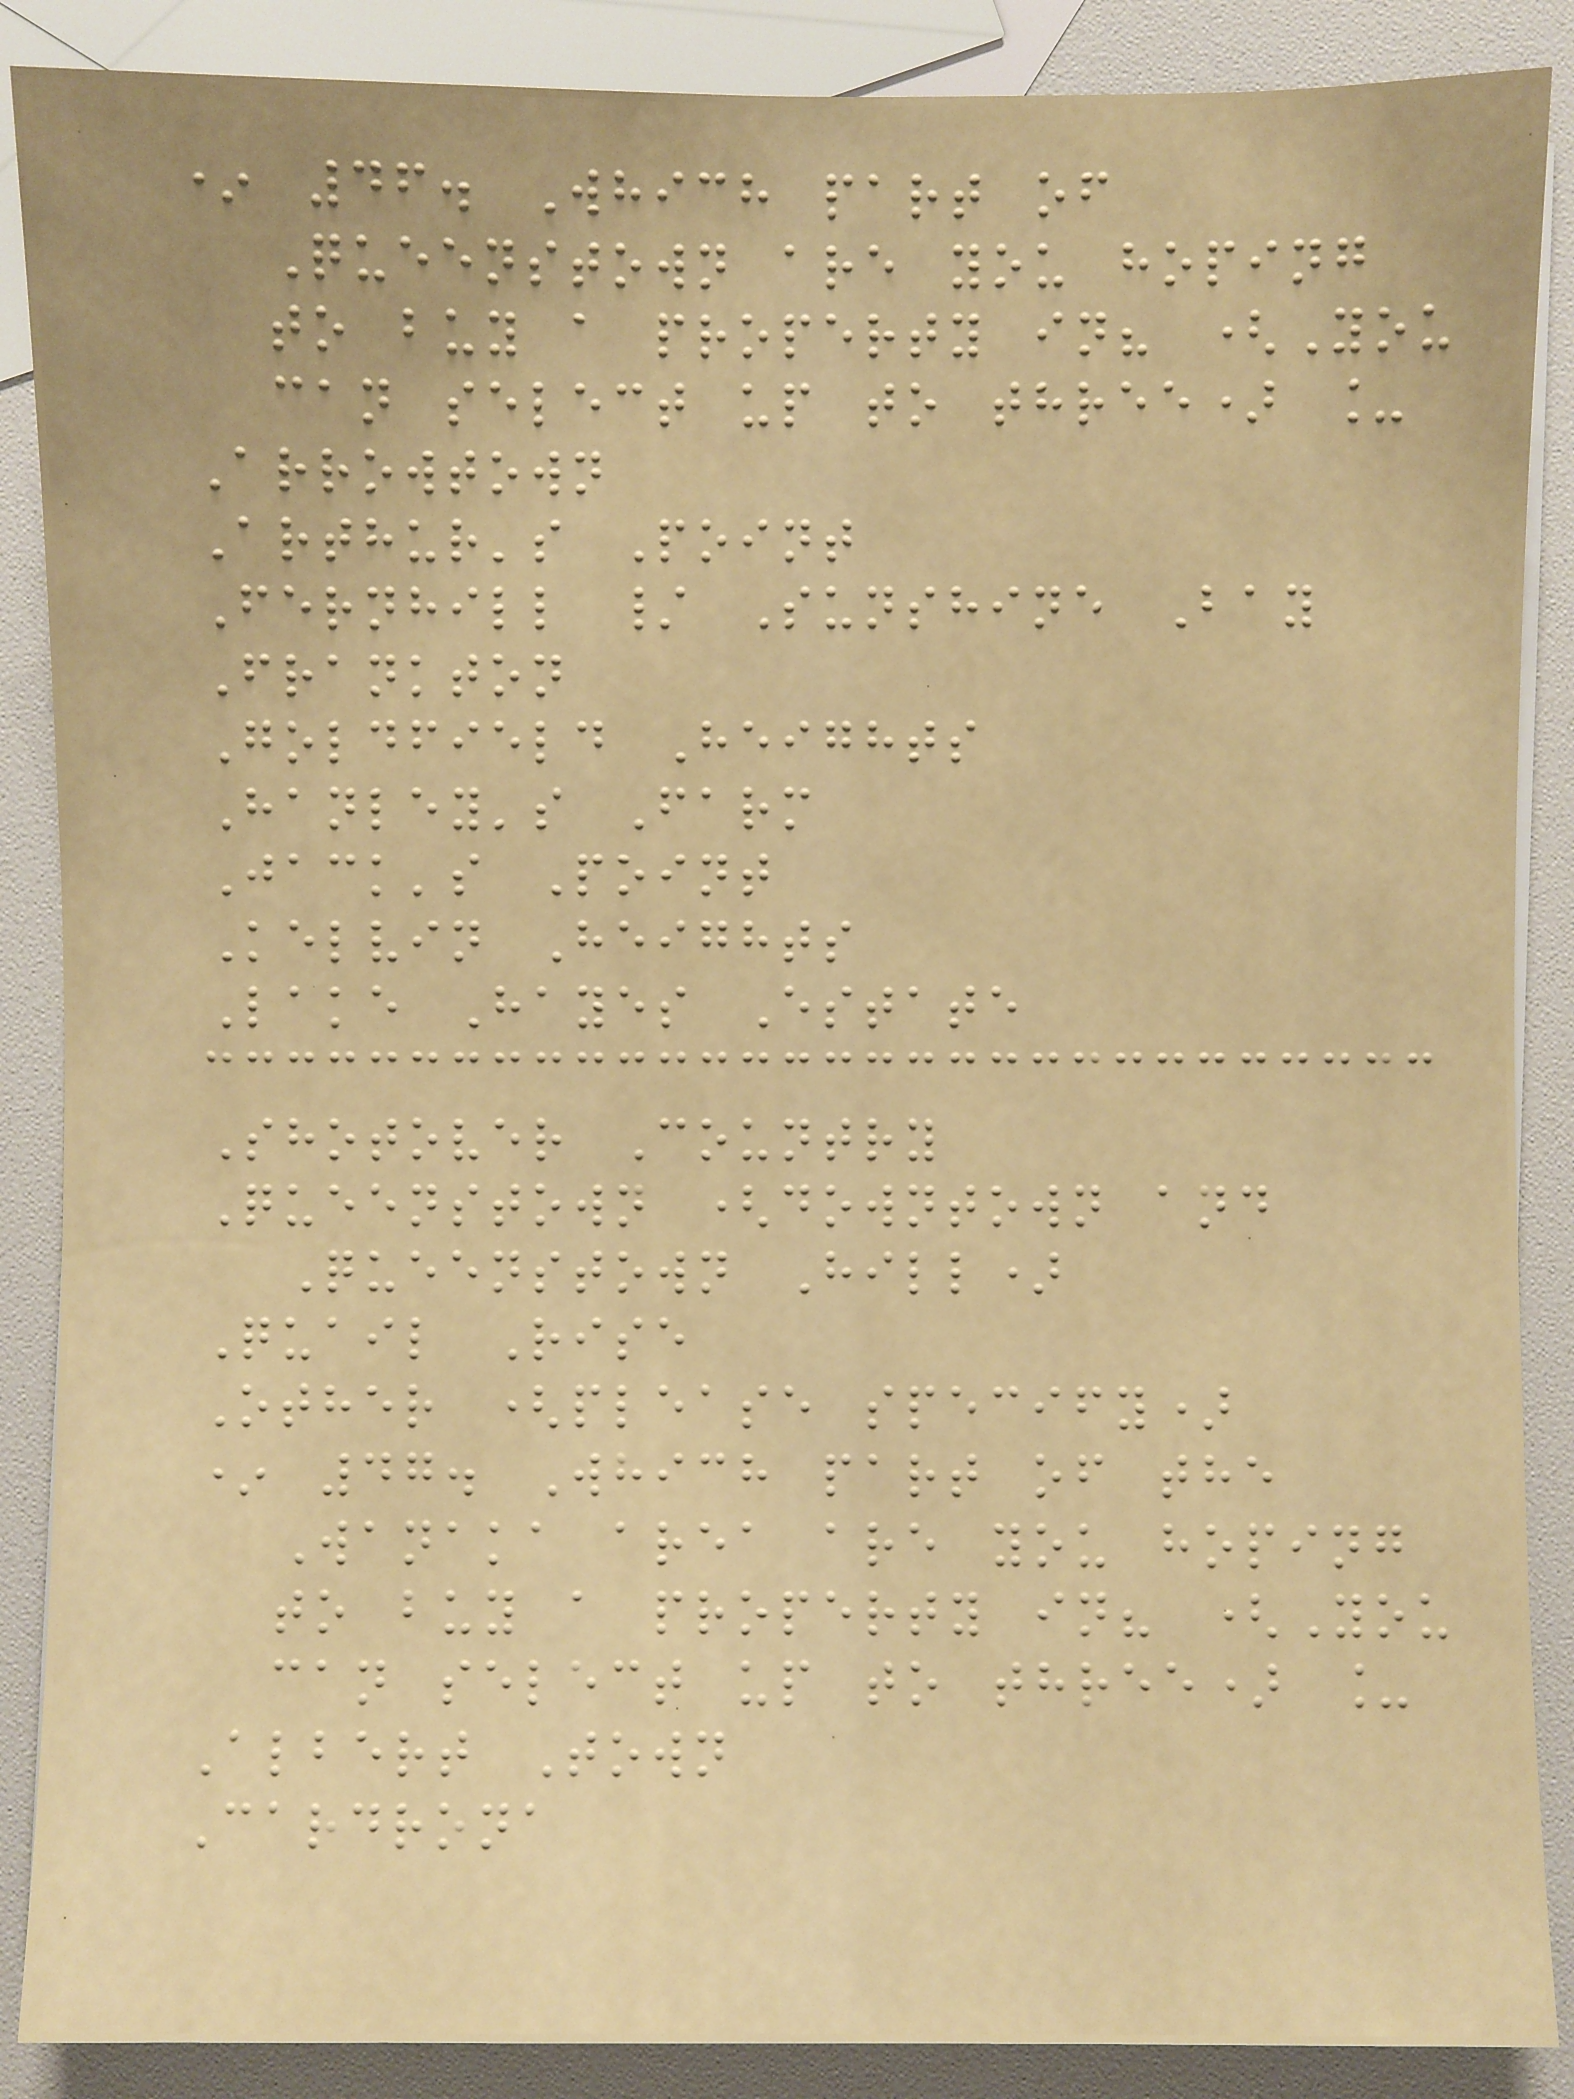* 46. Which part of
Queenstown are you hoping
to buy a property in? (You
can select up to three) _
Arrowtown
Arthur's Point
Fernhill / Sunshine Bay
Frankton
Goldfield Heights
Hanley's Farm
Jack's Point
Kelvin Heights
Lake Hayes Estate
Shotover Country
Queenstown (downtown and
Queenstown Hill)
Quail Rise
Other (please specify)
* 47. Which part of the
Wanaka area are you hoping
to buy a property in? (You
can select up to three) _
Albert Town
Cardrona
